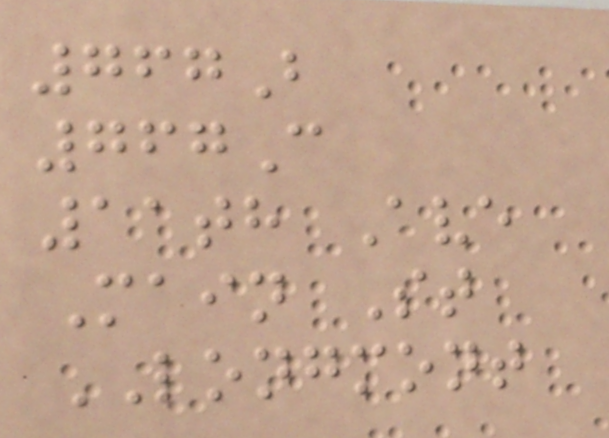767B
767C
11th Ave
Main St
LONGMONT
